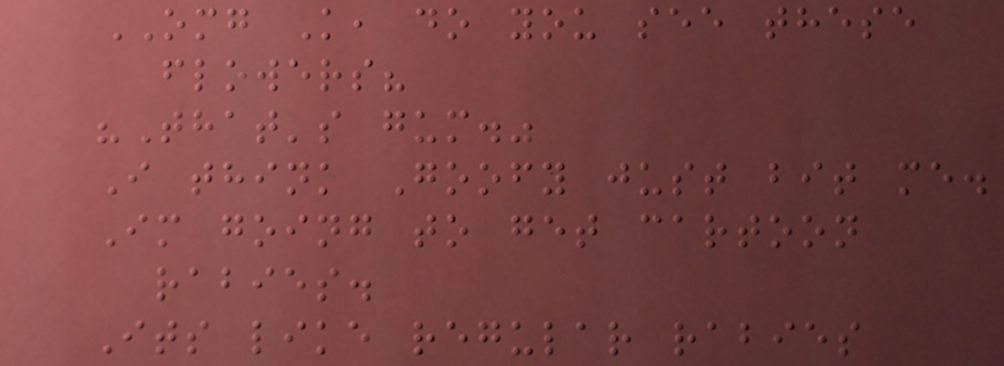OMG K, do you see these
flowers?
"That's gum."
I think Goofy just bit me.
Im going to get cartoon
rabies.
Its like regular rabies
